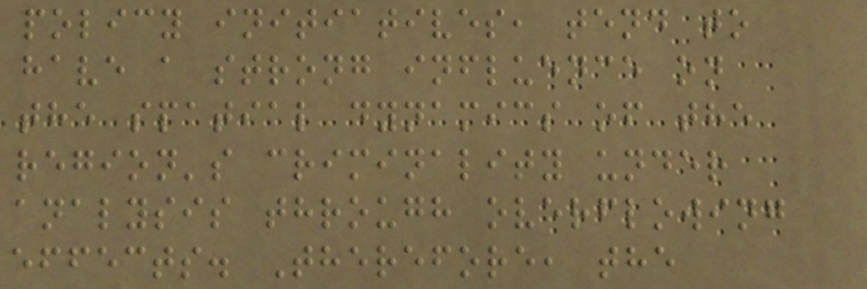policy initiatives, tend to
have a strong influence on
the spatial dynamics of the
region's criminality under
analysis through overflowing
effects. Therefore, the
